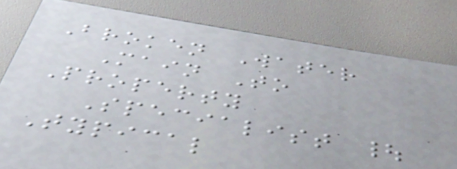Broken Water
Main To
Property
Specialist |
Typical
